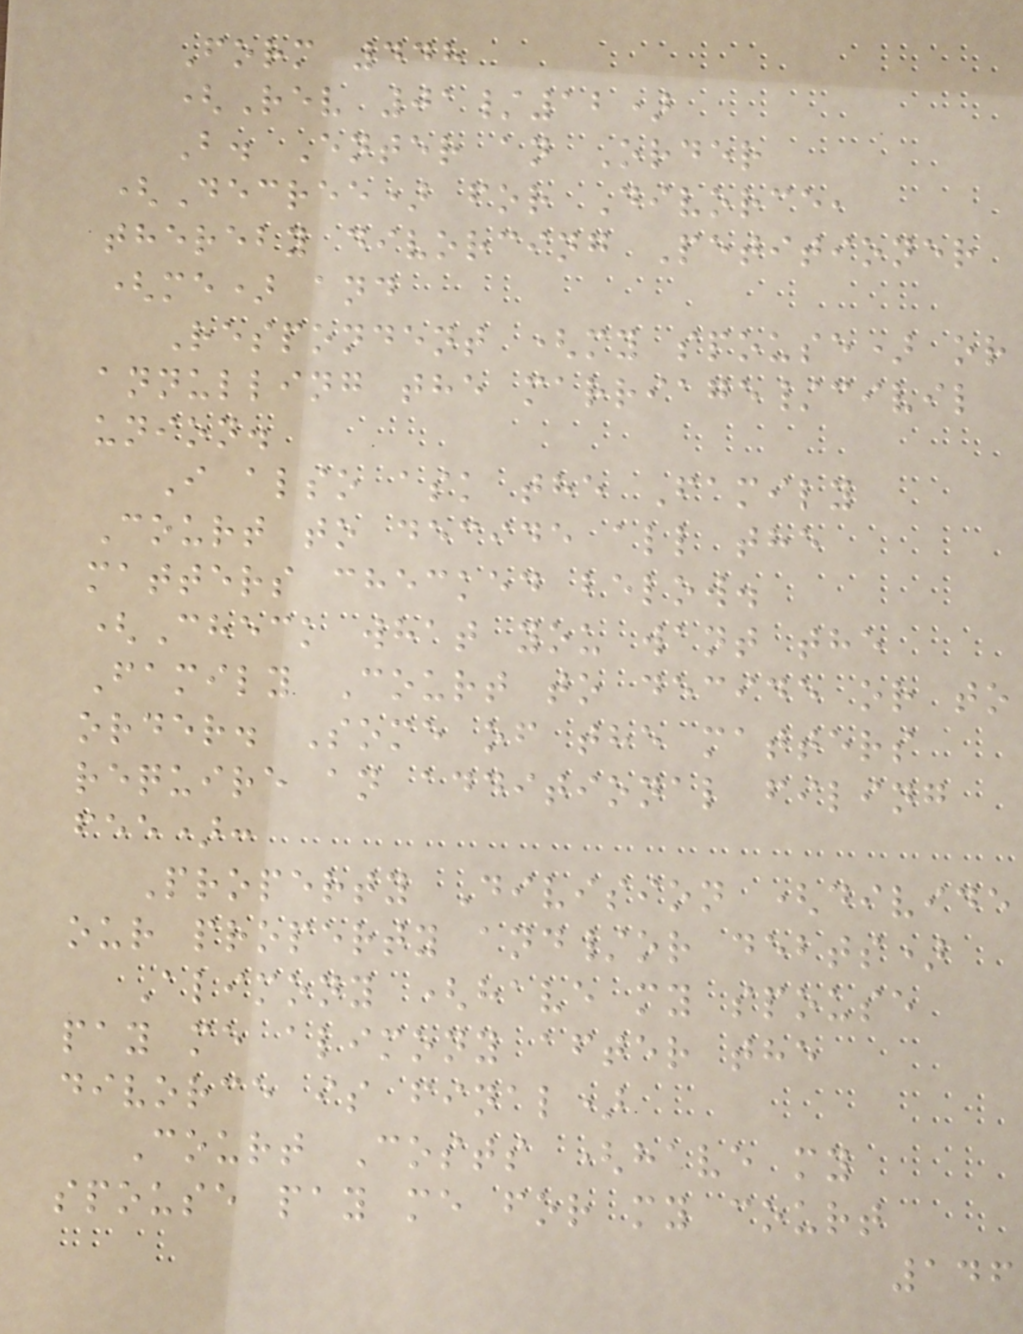Form 448
(Rev 01/12)
B. Enter an Order
(Decree) for Divorce,
thereby divorcing Petitioner
(me) and
Respondent (my spouse) or
annulling the marriage/civil
union.
I also ask the Family
Court to decide all the
matters checked below.
(Check what you want the
Family Court to decide or to
order. Some of the matters
require an additional filing
fee):
Property Division (divide
our property and/or debts)
Alimony (have my spouse
pay me alimony after the
divorce is final)
Court Costs (have my
spouse pay me for my court
146
